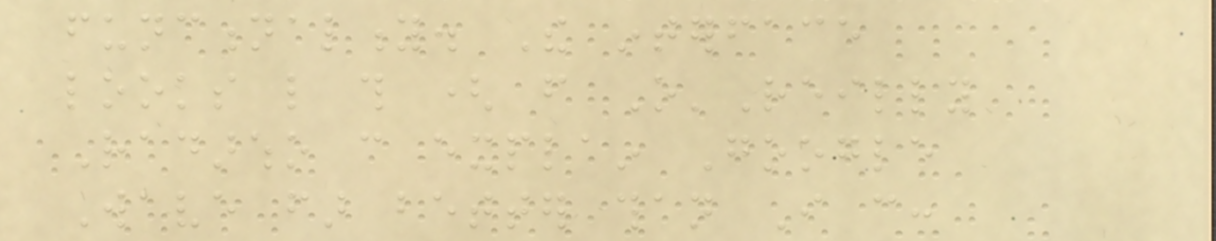functionality. The interface
looks like this ( from O'Reilly
Radarwho can explain Google
Wave far better than I can:
